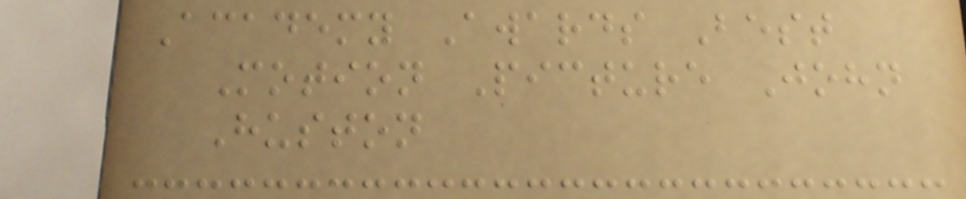Academy Awards Best
Motion Picture John
Huston
